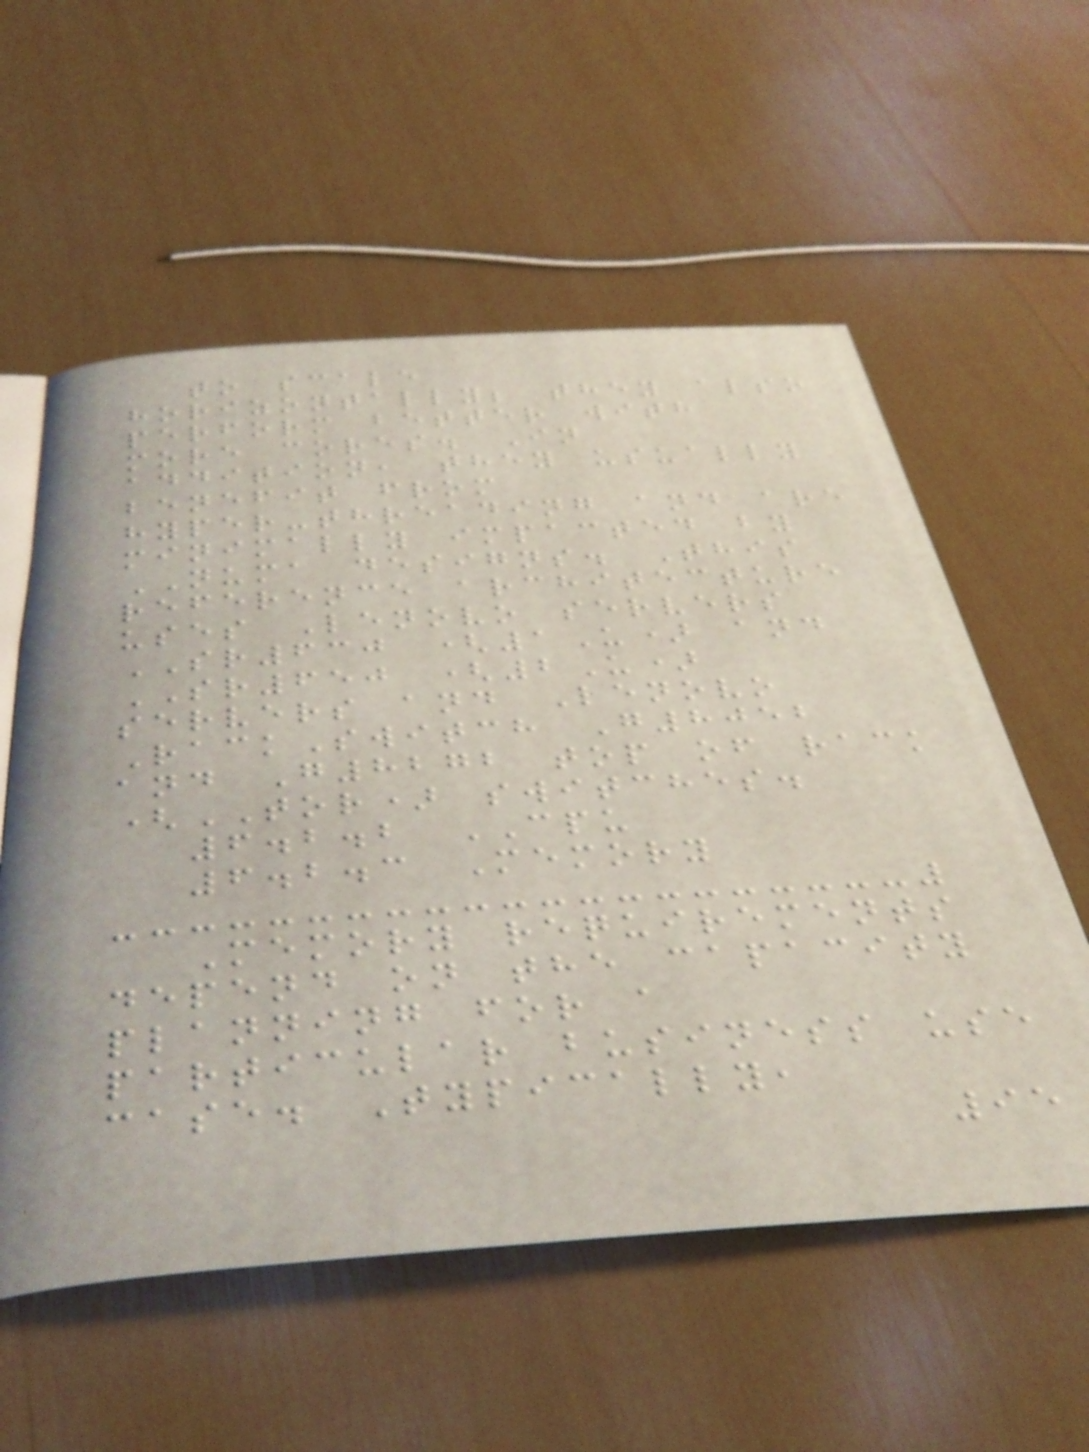to scale
horizontally; they also
perform better with
more cores. In
addition, they usually
benefit from
hyper-threading and are
minimally impacted by
NUMA designs. This
reference architecture
uses Lenovo servers
SR630 (1U) and
SR650 (2U)
servers and Lenovo
RackSwitch G8052
and G8272 top of rack
(TOR) switches.
6.2.2 CPU
6.2.3 Memory
Memory requirements
depend on the capacity
planning for a
particular business use
case. Typically,
95
